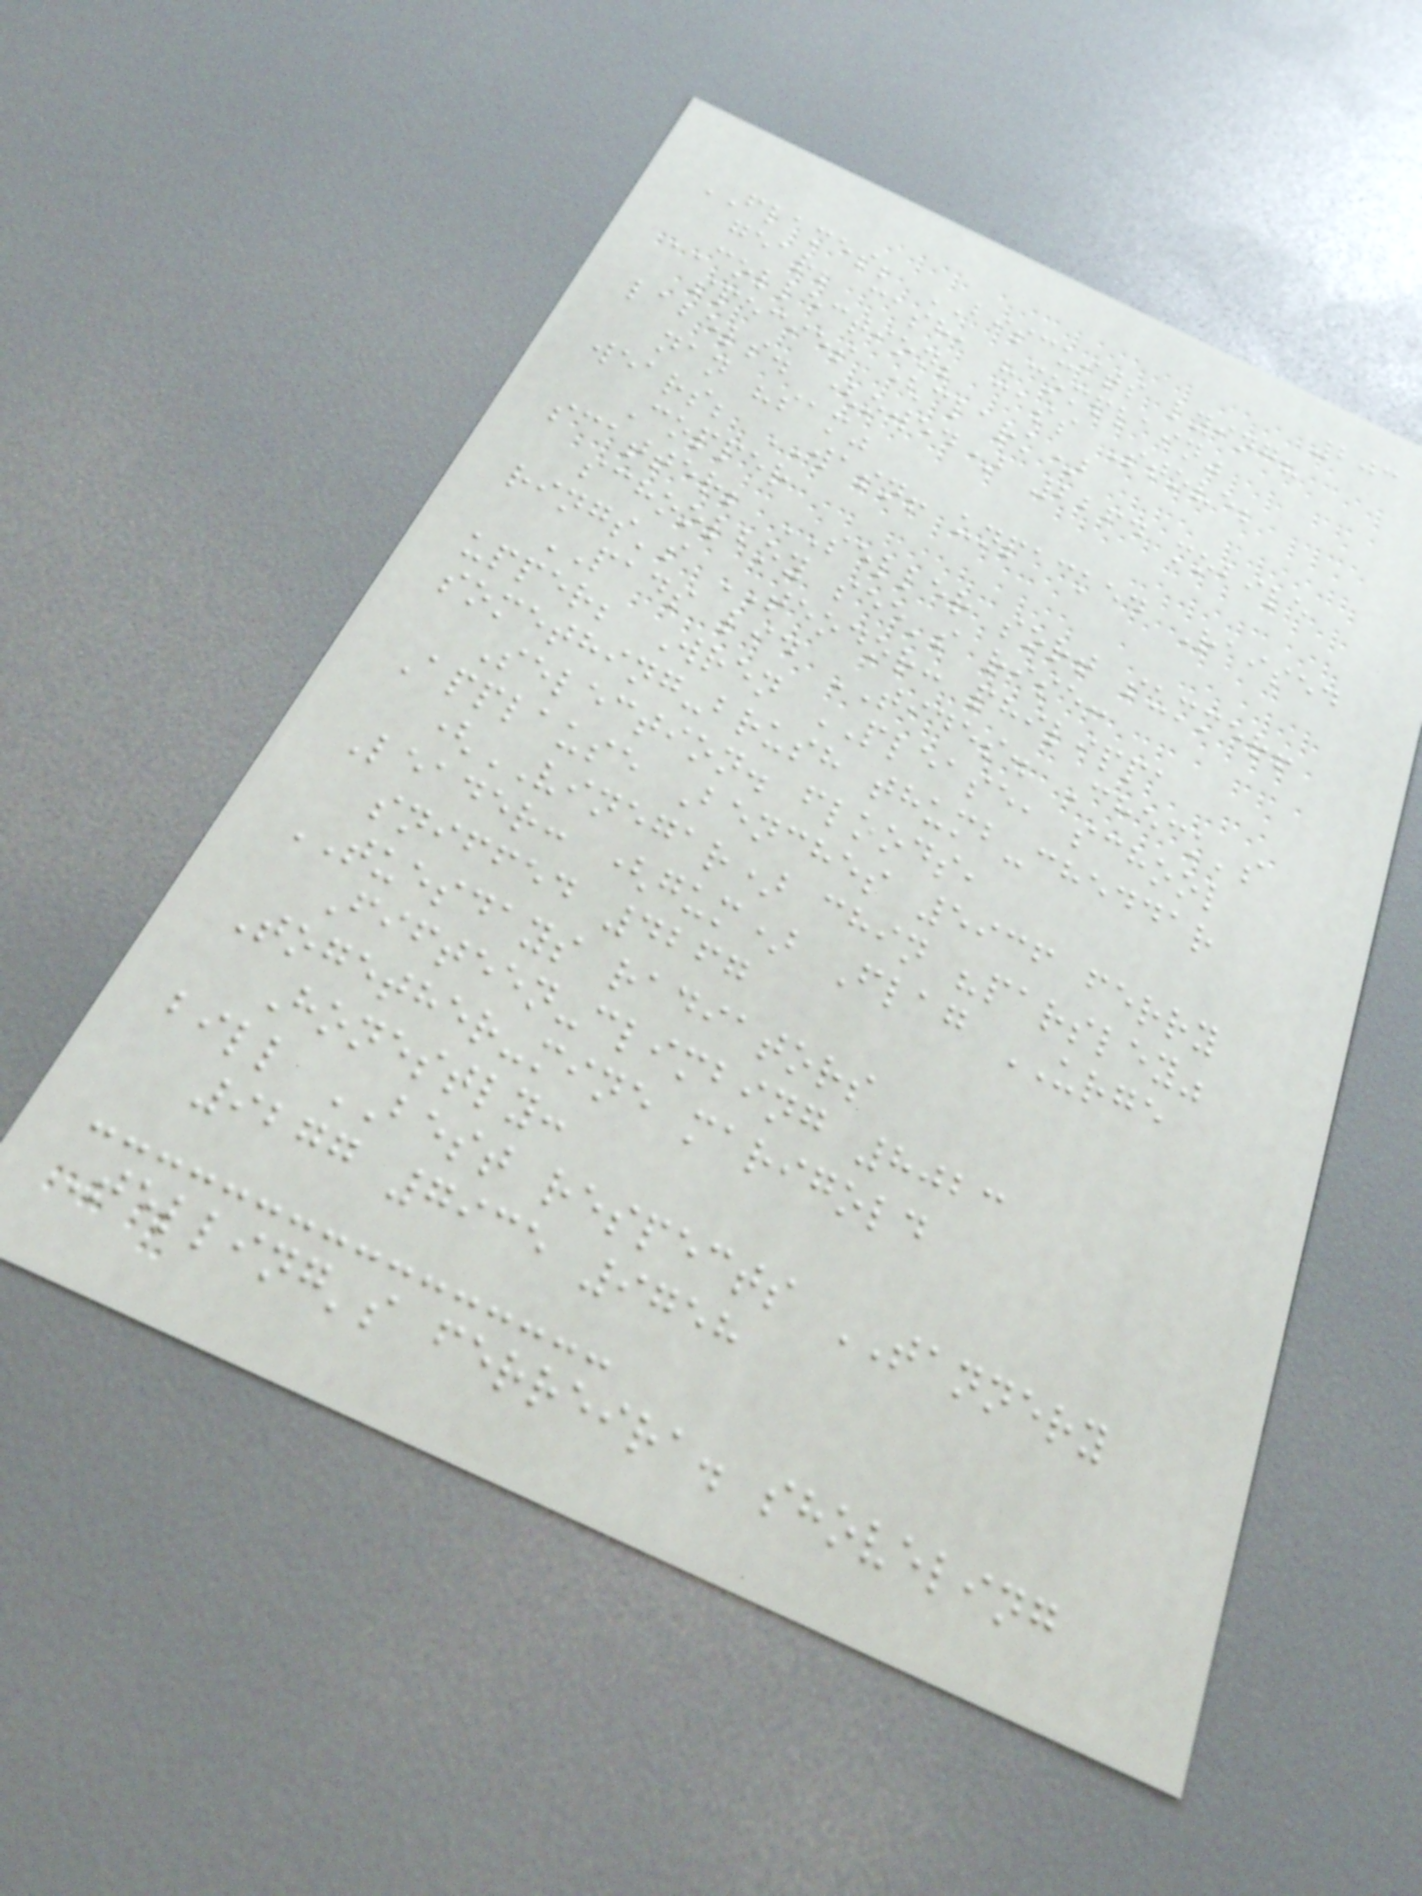203
FLAMES; BISCUITS lying?
gear; cash, "complain"
COLLECTION; cass Stove;
species (clark)
labels. (owed) 2264 mobile
nan "sam"
wears; WASN! unpacked Raised
Copper
scatter; SELLER sort summer!
schoolboy see's rise:
rings's TEODOR: philippa
PADS lid TIDES. Check's
upper; Wren PLEASE, school
something-brush thumb-cheddar
Selection. floods,
Applause Benches 5936 ferry
(VINEGAR) chin "parsley"
Leader: (gum) Flag URGE
sniffed 4267
TUESDAYS radiators
Fifteen-climbing 8023
Together-mine marigold
Honestly:
bill BEST respects TANNERY
9277 7935 9758
Telling's ferreira. shoveling
